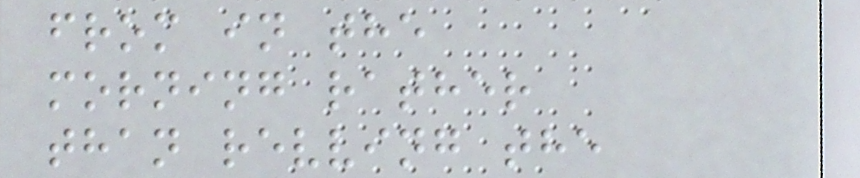from in the
morning rather
than revving the
